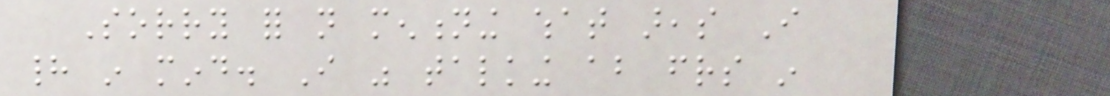Sorry for not mentioning what areas I
had in mind. I was talking about friends in
